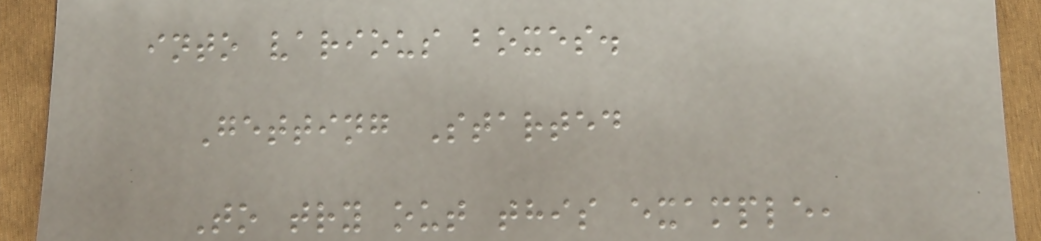into various boxes.
Getting Started
To try out this example,
